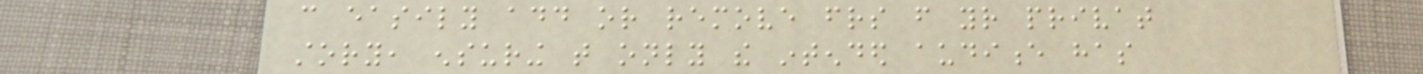can easily add or remove friends from your privat
story, ensuring that only the intended audience has
